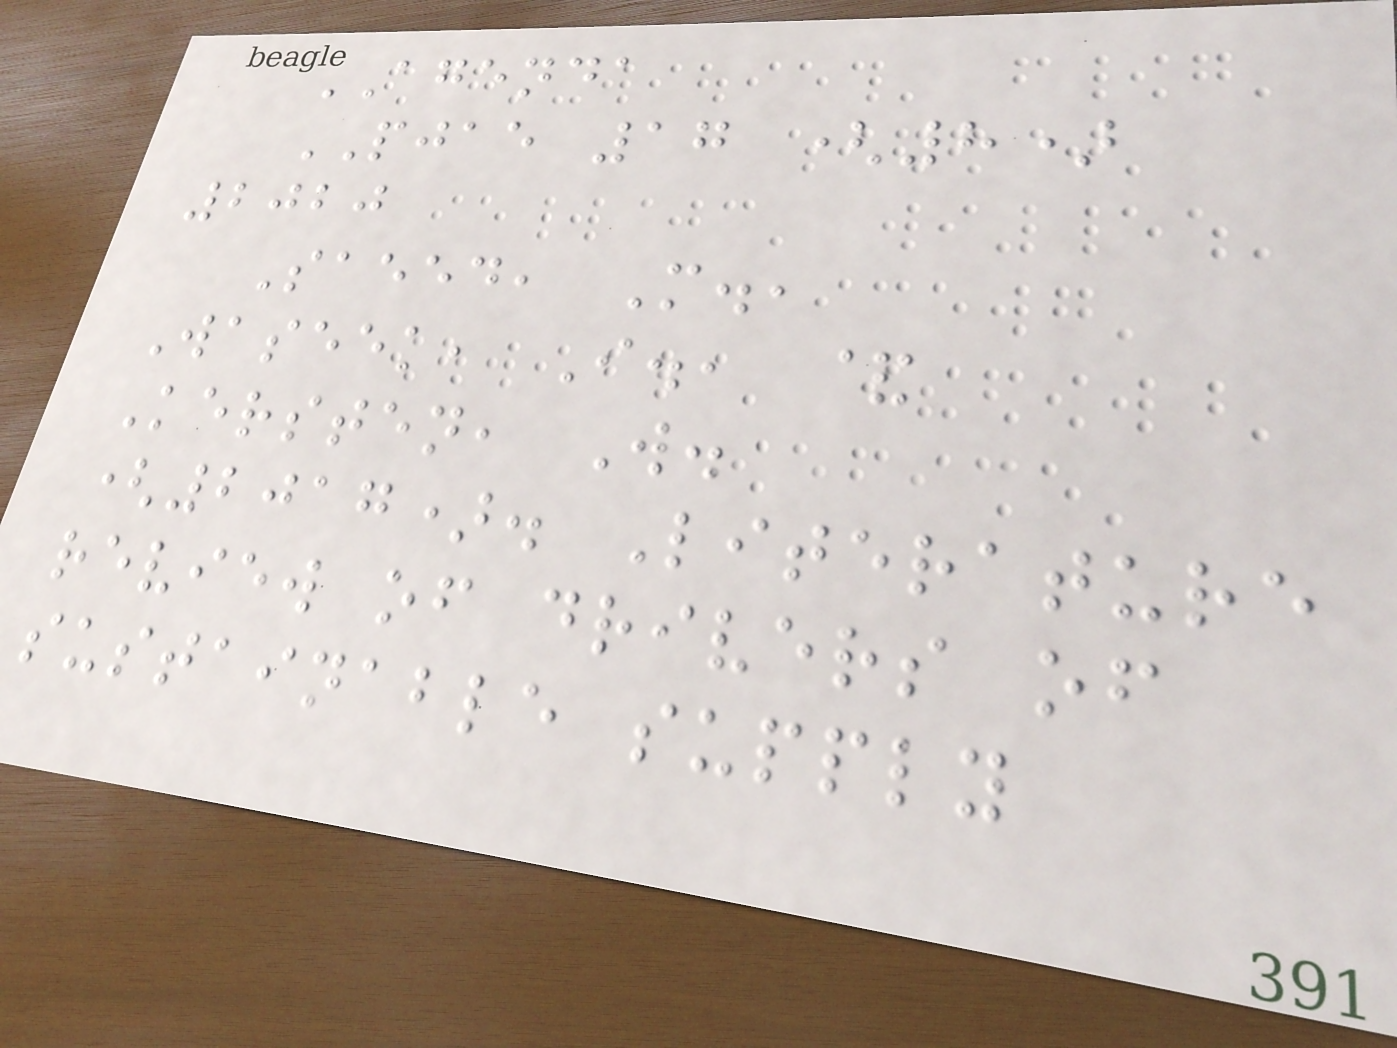AGENDA
PJAE 17 (8)
2020
Saeed, M.,
Waseek, I., &
Kersten, W.
(2017). Literature
review of drivers of
sustainable supply
